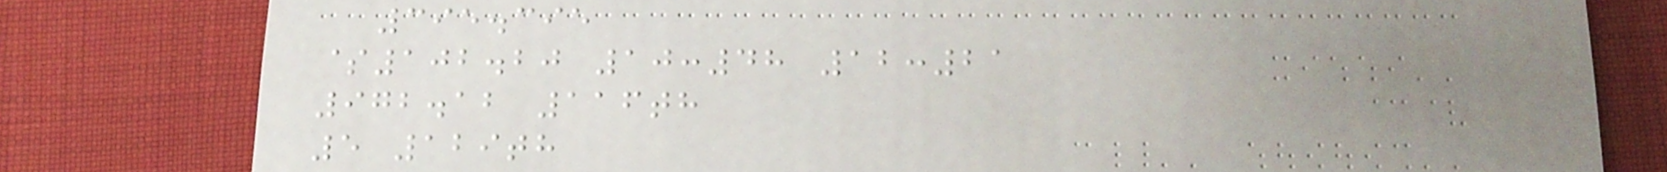395.395
$102.20 10:48 12:21
972.12 116th
5 129th
